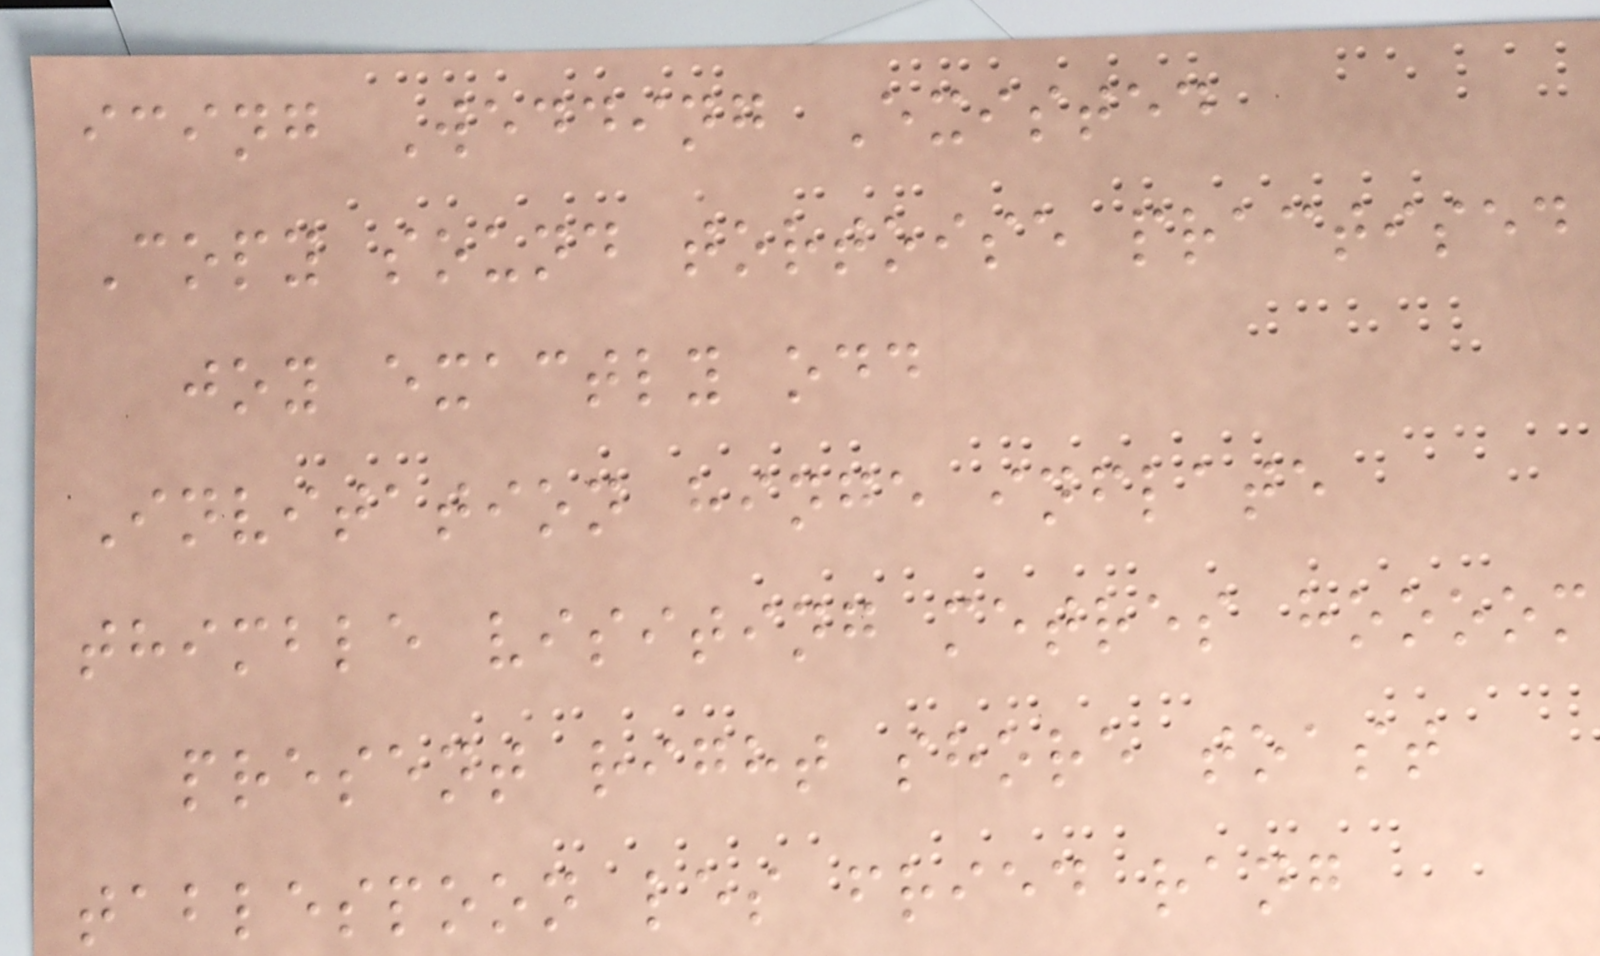icing Wedding Existed
Copy sound tortoise practised
joy exactly odd
Invitation hinge inflate
thimble visiting metres hoooom
present right shore toast
tablespoon les fried rang
